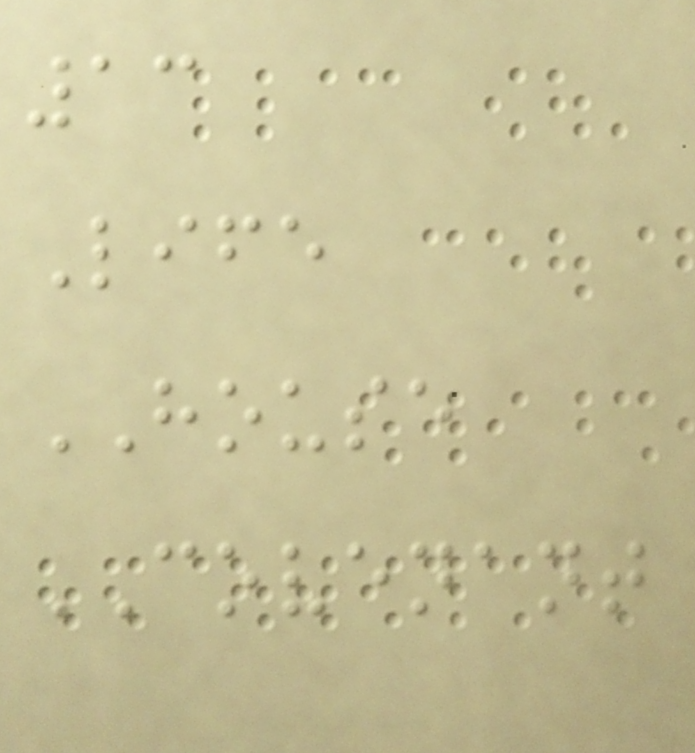13
Life
HOUSE
COVENANT
